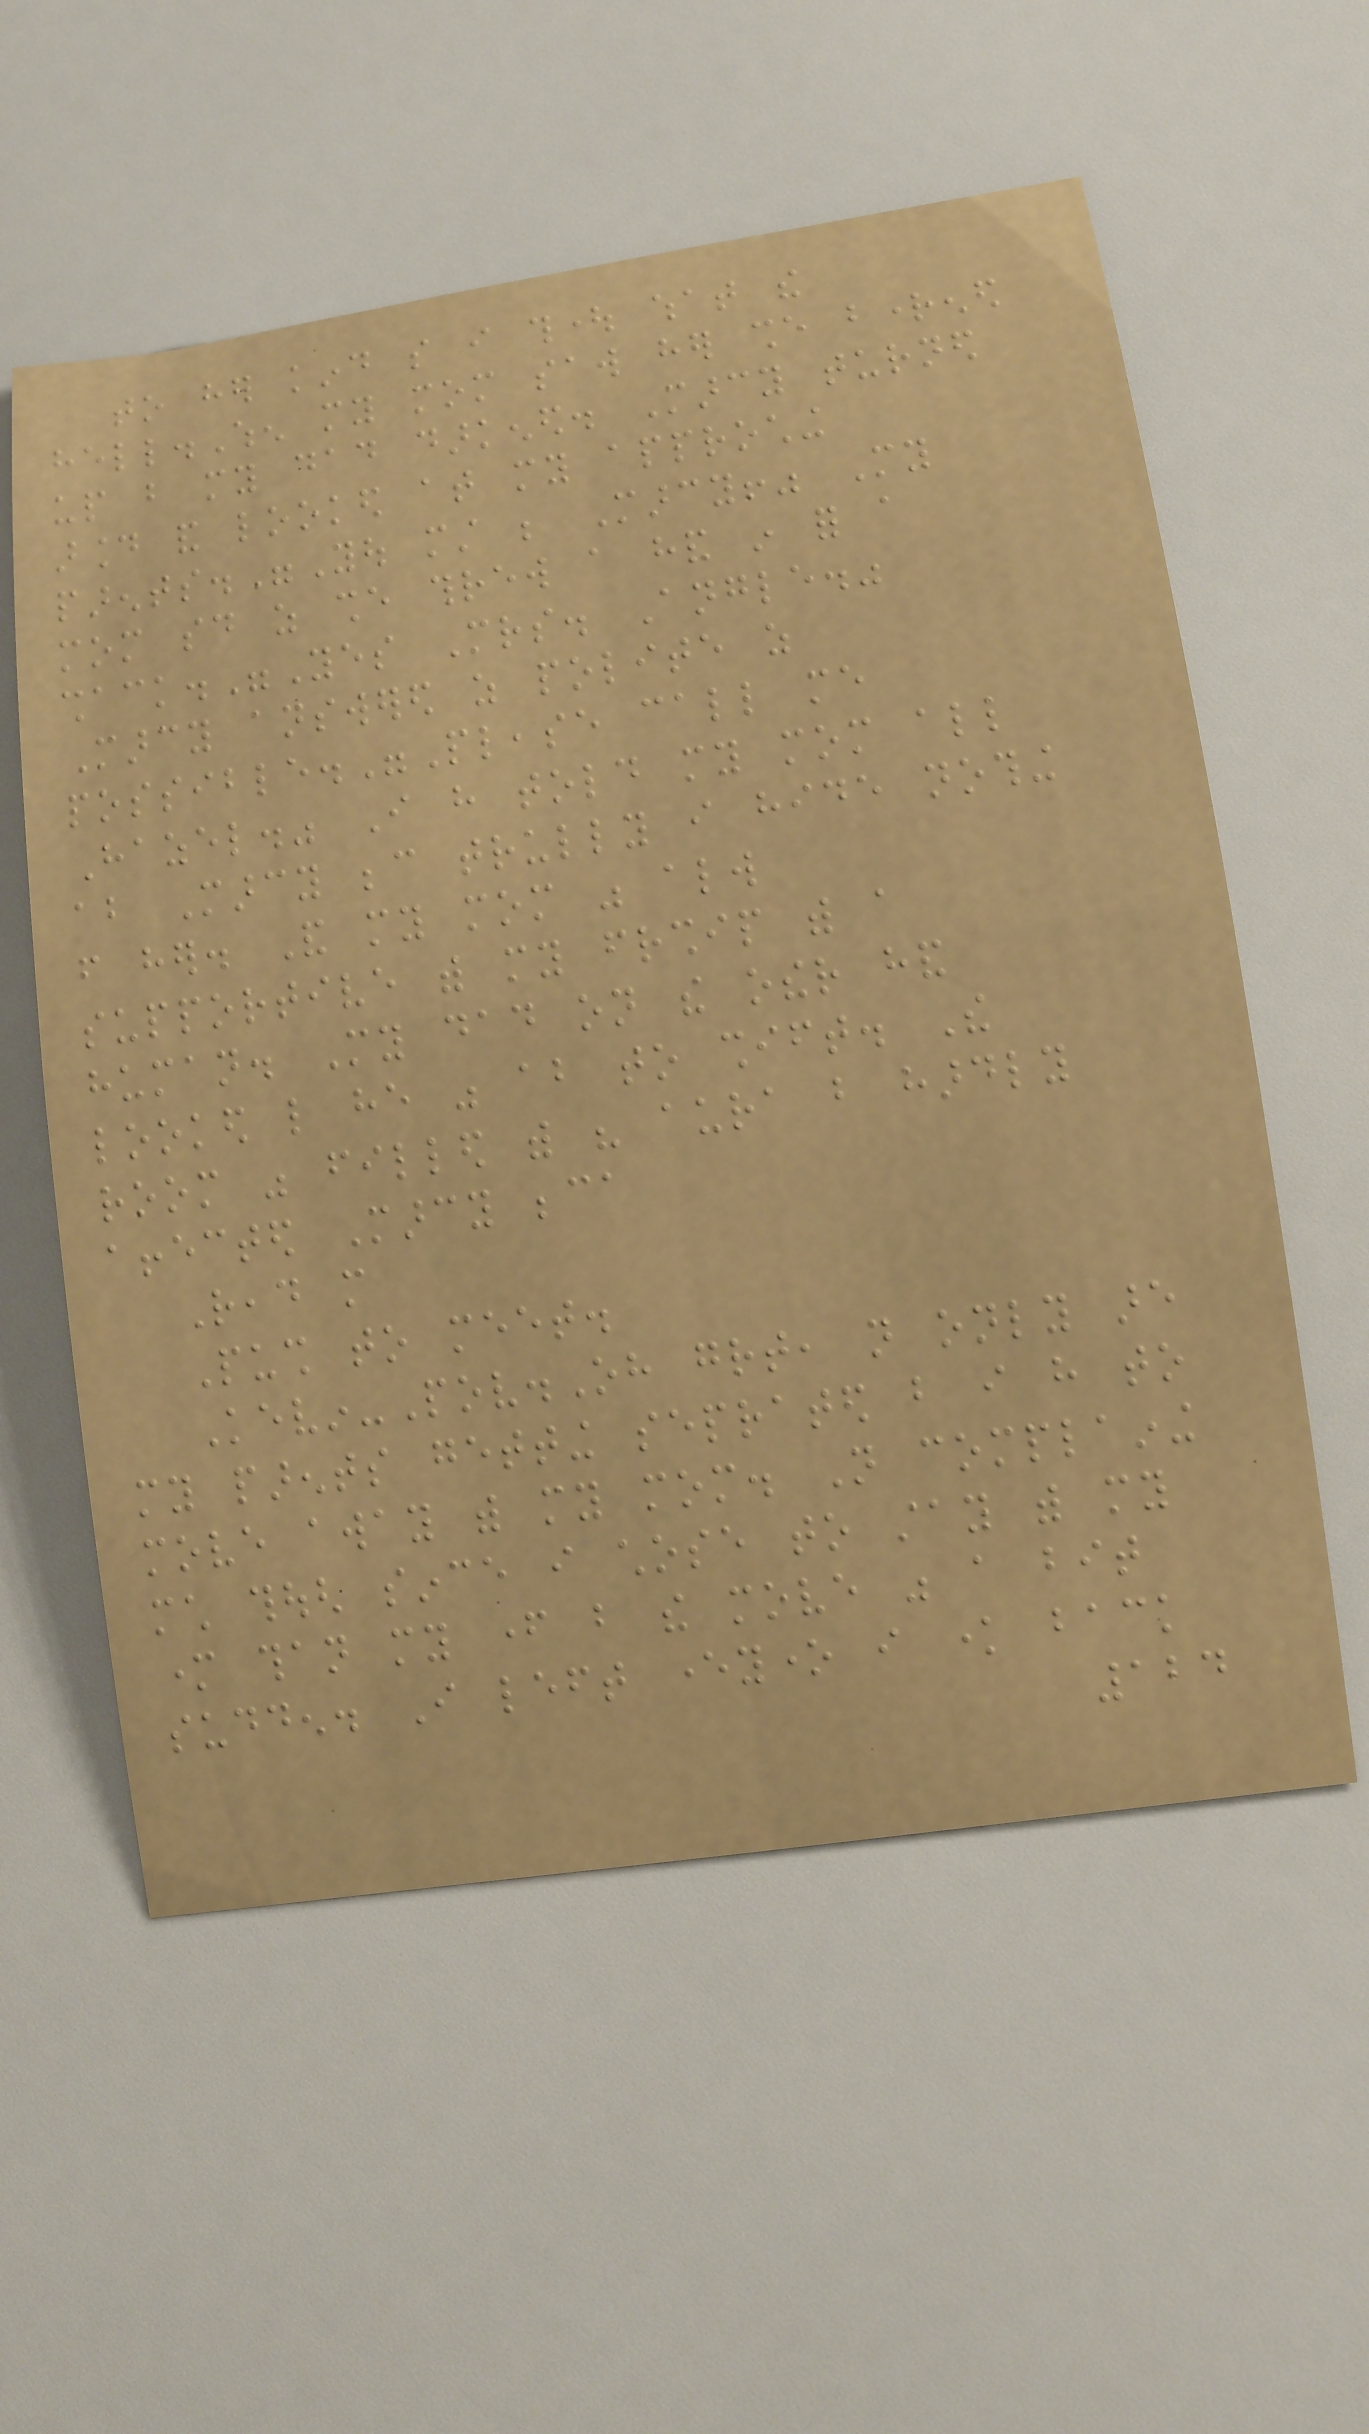to her kind so i thought what the
hell.When my mom saw her she brightened
up but my dad darkened. Marcy turned
around and looked at my approching
parents."You must be Marcy!" My
mom said as she threw a hand in for a
shack."Yes Mrs. Angle."
Marcy answered as polite as
possible."Please call me
Hazel." I have told my mom all
about Marcy because trully i hide nothing
from her. And my mom was always
supportive with my friendship with a
human. My dad on the other hand
looked like he was about to shift. The
room was filled with his aura but hardly
affected Marcy beca
Read more
Push to meet.
Kevin-Pov.Oh great, not only are
my parents getting seprated but i have to
move away with my mom. Not complaining
much though since i chose to stay with my
mother than my father but the move was a bit
sudden. I left everyone i know back
124
